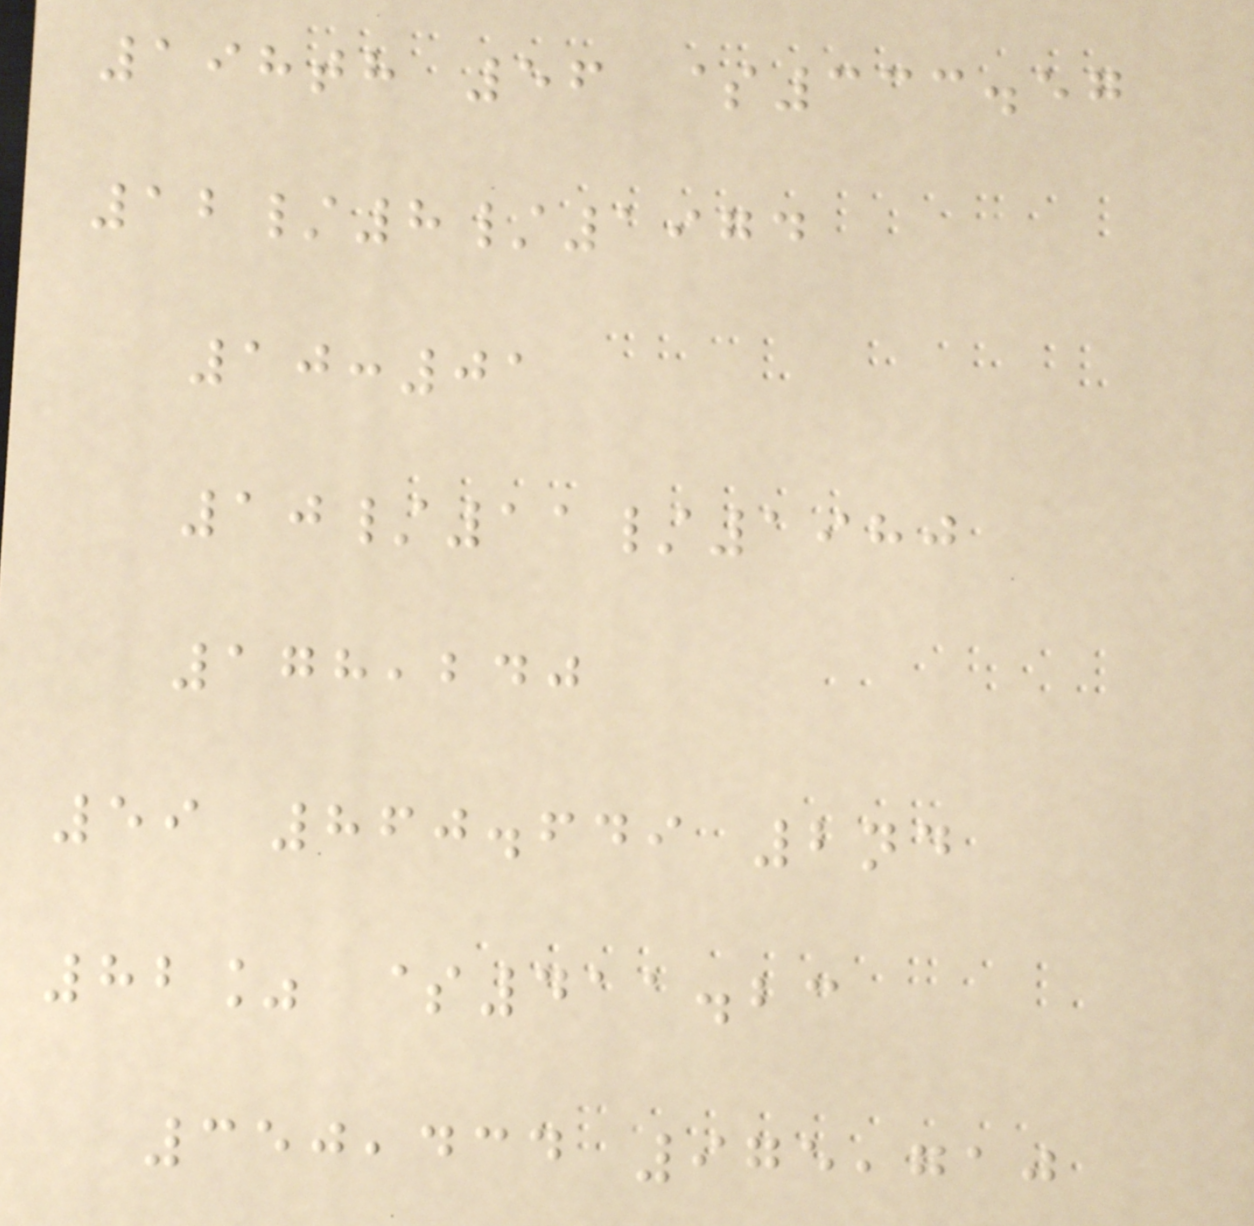198th 56 $333.57
12/8/1974
10:01
10/11/1980
178,240
59 860.649 2nd
82% $411.23
350,434 975,710
